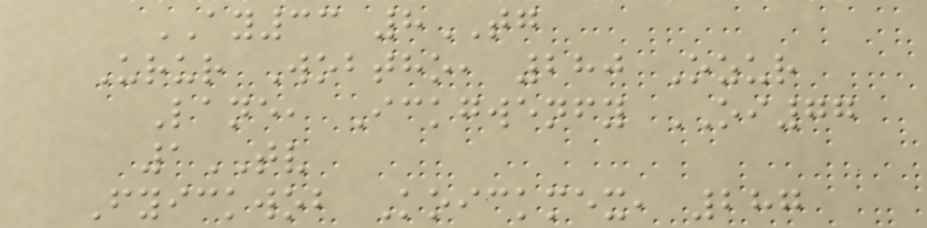AY33 8TG
Urur Wobtho, 280 Ozur
Lane, Ickgwenfy OI77
1TV
Fyickwob Koickmex, 287
